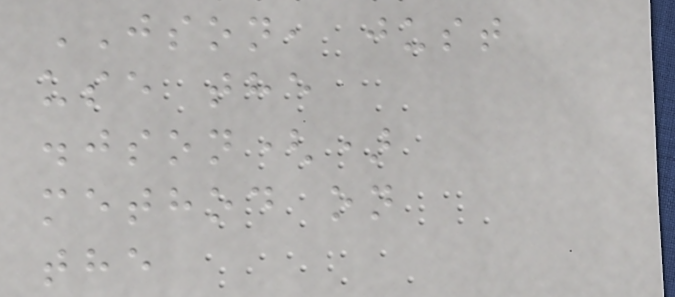JSON, just
use the
.json()
method on
the
